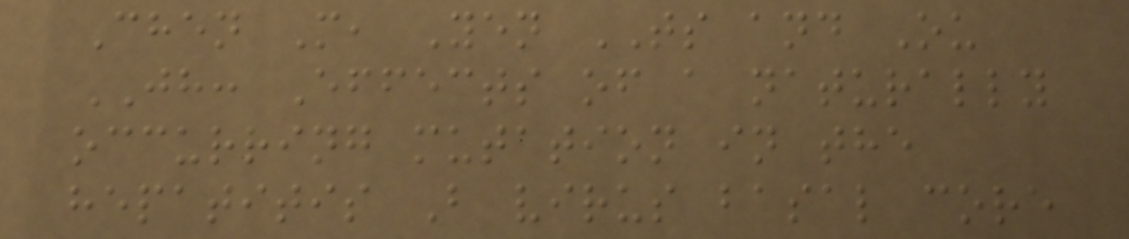Chen M, Yen TS and Ou
JH: Effects of a naturally
occurring mutation in the
hepatitis B virus basal core
